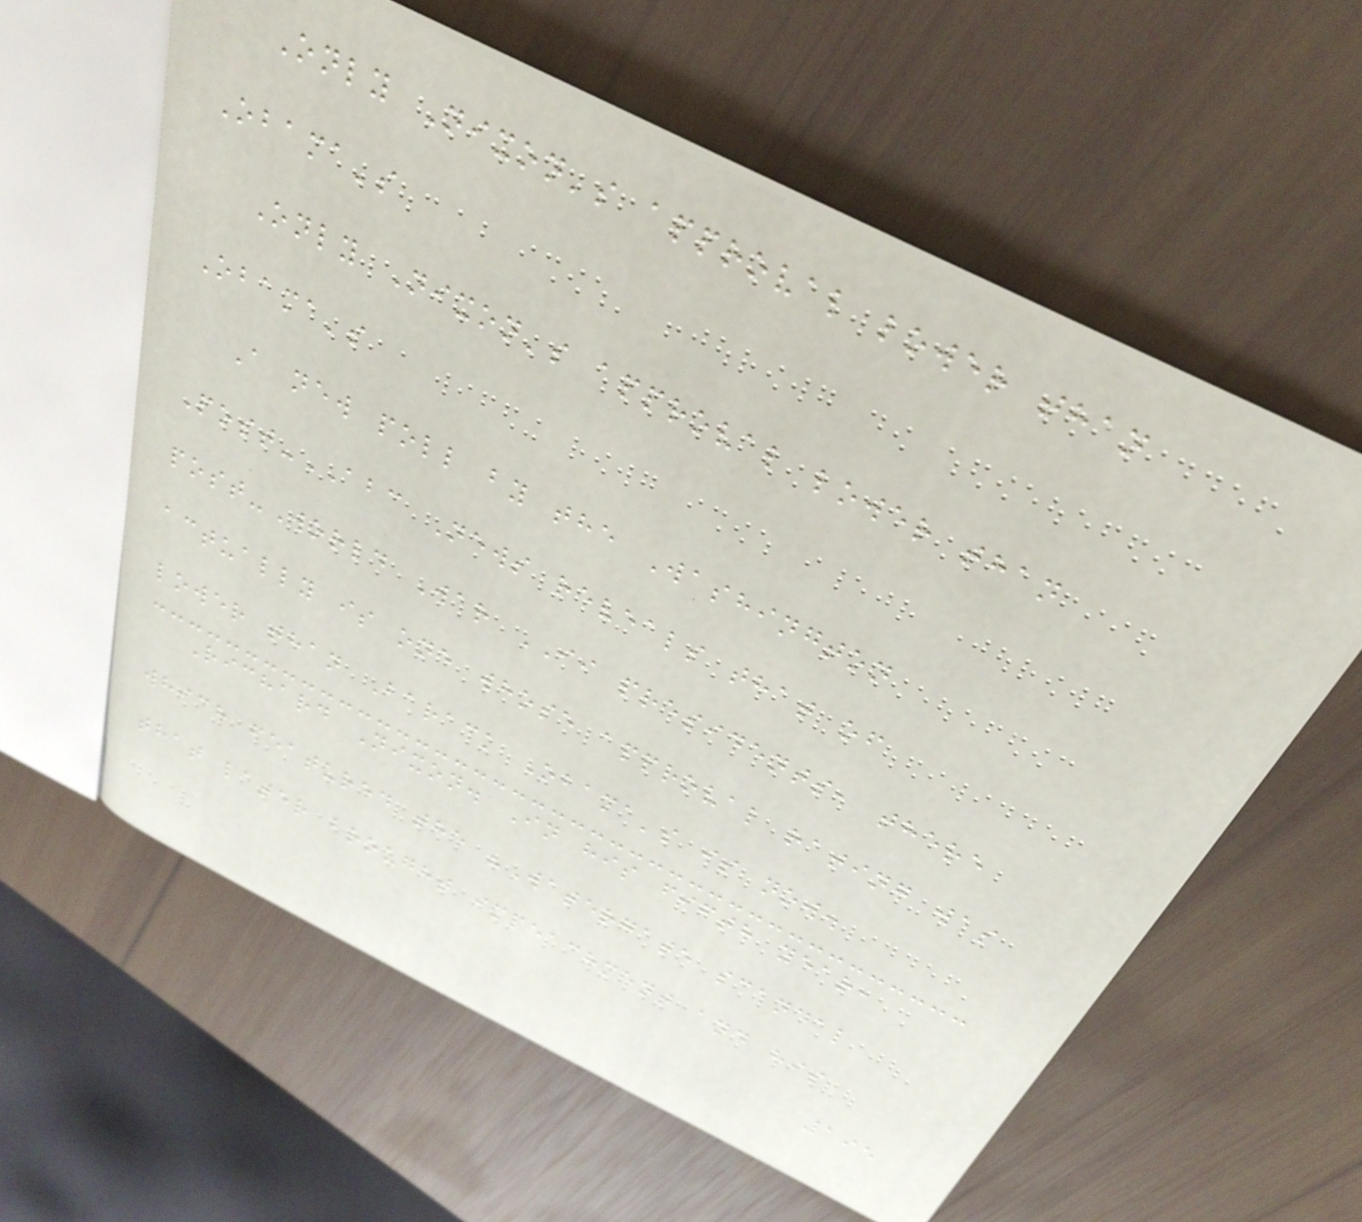Only Nixon's approval lower than
Obama's
Only Nixon's approval lower than
Obama's
A new poll by the Washington
Post-ABC News reveals that of
post-World War II presidents, there
actually is one whose approval rating was
lower than Barack Obama's is now.
Richard Nixon. In his fifth year,
which featured the "Watergate scandal
that later brought impeachment and his
195
